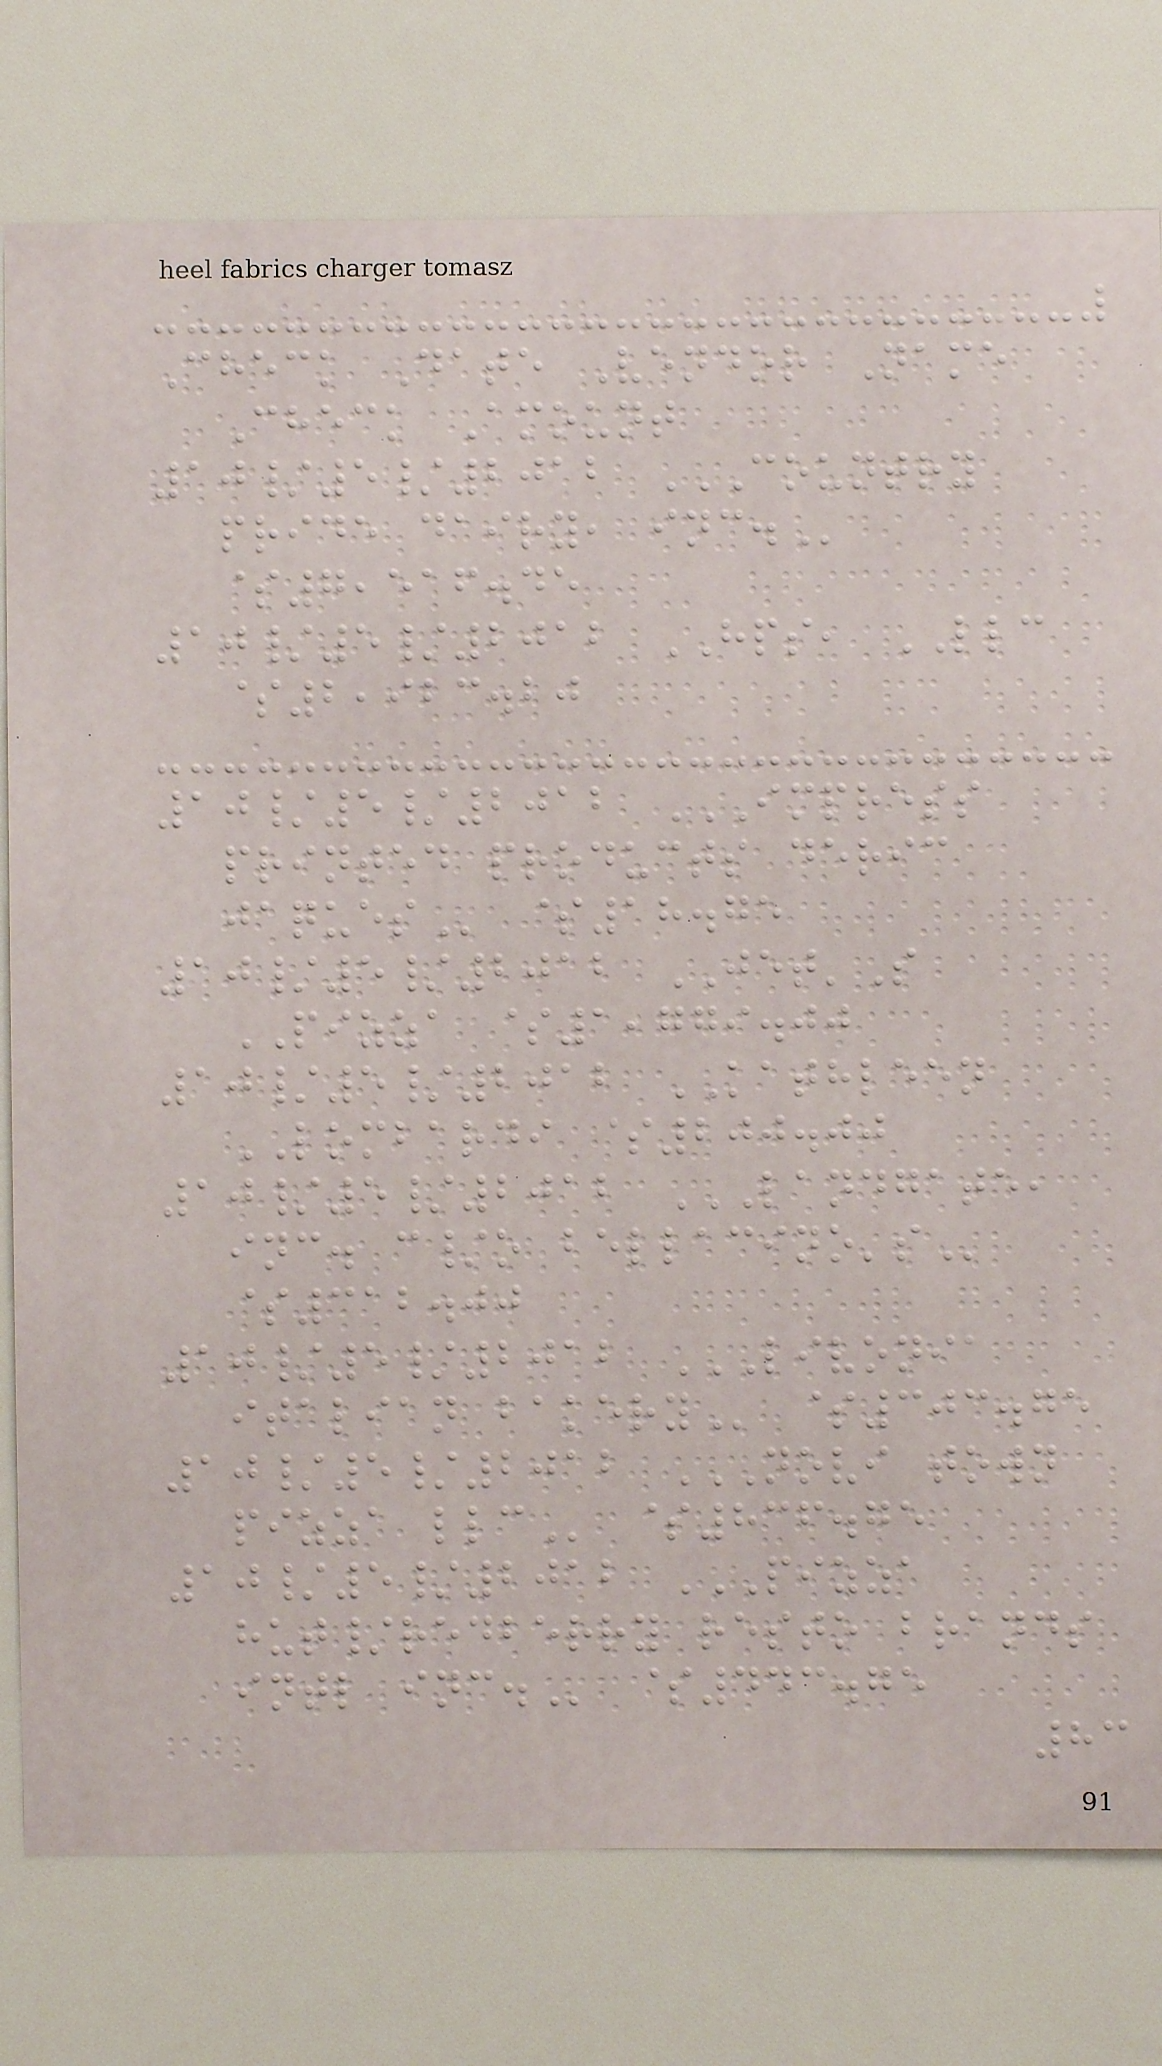Check Date Vendor Name
Check Amount
10/5/2012 COUNTRY
PRIDE DAIRY, INC.
$7,516.45
10/5/2012 HPS, LLC
$2,923.20
10/5/2012 IMPRESS
PRINTED PRODUCTS DERIC
JAQUES $18.75
10/5/2012 JET'S
PIZZA $1,779.00
10/5/2012 KATHLEEN
LOMBARDI $200.00
10/5/2012 LANDGATE,
INC. C/O BELLACINO'S
$312.00
10/5/2012 LIVONIA
ITALIAN BAKERY $303.75
10/5/2012 NOVI TOWN
PIZZA LLC $836.75
10/5/2012 PIZZA
HUT/REDBERRY RESTO BRANDS
INTL INC. $443.75
83
